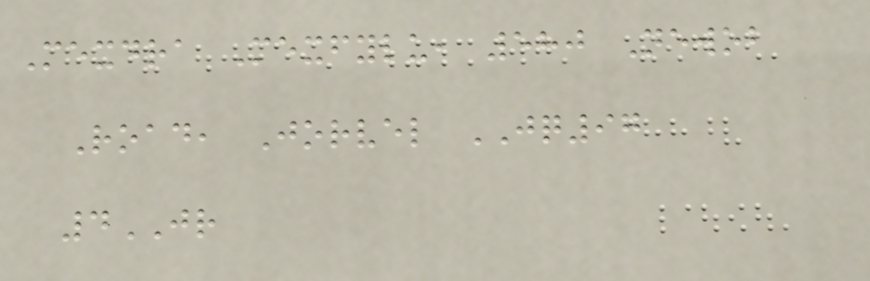Mexdra Mexfylu, 580 Newob
Road, Jorvel JQ97
4JR
